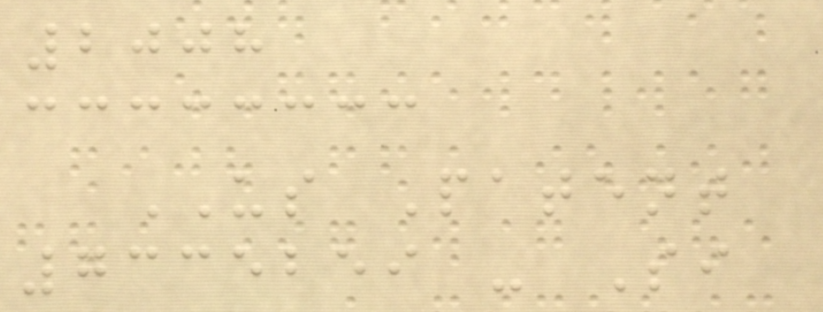2008
US Patent
7335259 - Si
